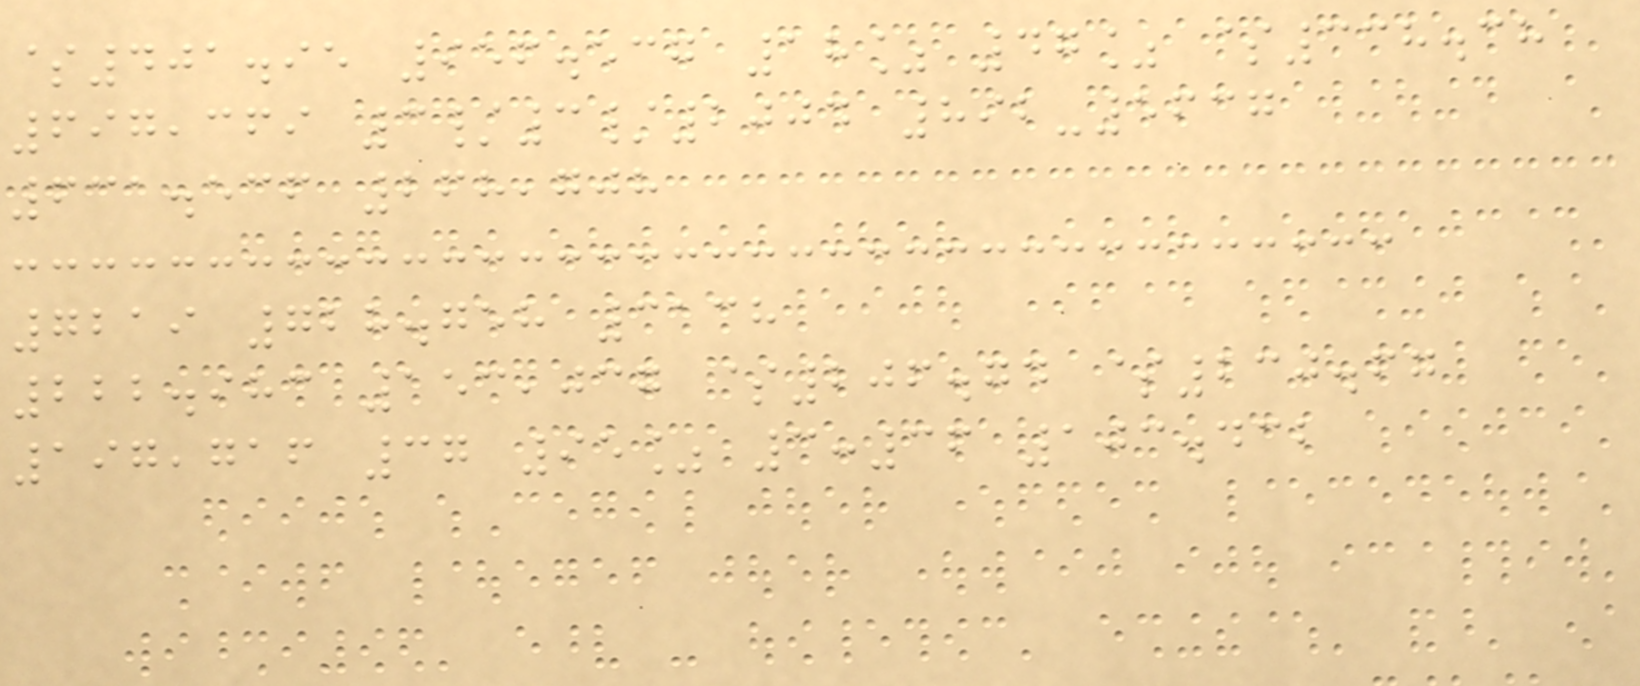$401.95 956.537 18% 47% $338.38
697,369 3/3/2004 892-5637
631.536 268,708
7219 728.758 3138
222.983 153,037 $206.74 $230.67
197,716 37 95% 3:36 103.432
